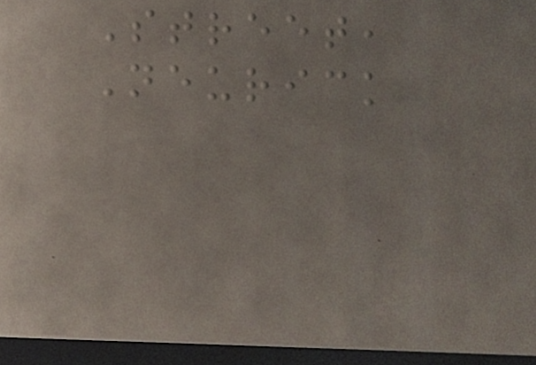Street,
Neurick
